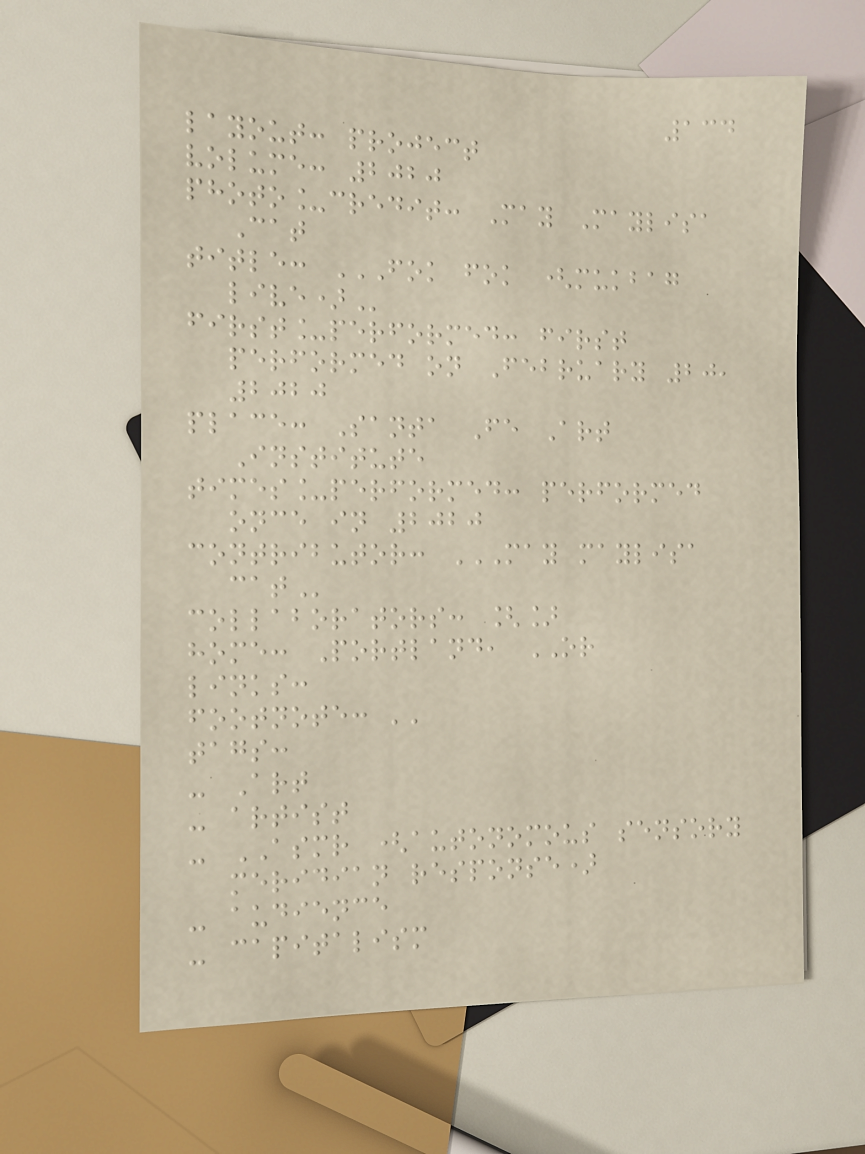134
layout: project
volume: 2020
photo_credit: May Maylisa
Cat
title: FOK FOK (MUKBAG
LIVE)
first_performed: first
performed on February 20,
2020
place: Santa Fe Art
Institute
times_performed: performed
once in 2020
contributor: MAY MAYLISA
CAT
collaborators: []
home: Portland, OR
links:
footnote: ''
tags:
- Art
- artist
- ASMR (autonomous sensory
meridian response)
- audience
- capitalism
